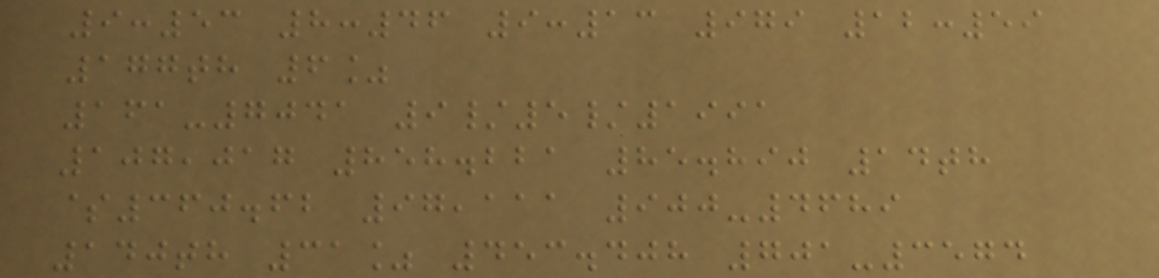9:53 8:46 9:13 979 12:59
177th 6%
161-7041 9/5/1991
107,017 858.221 85.890 14th
$360.62 97,111 900-4689
140th 31% 453.408 701-3574
